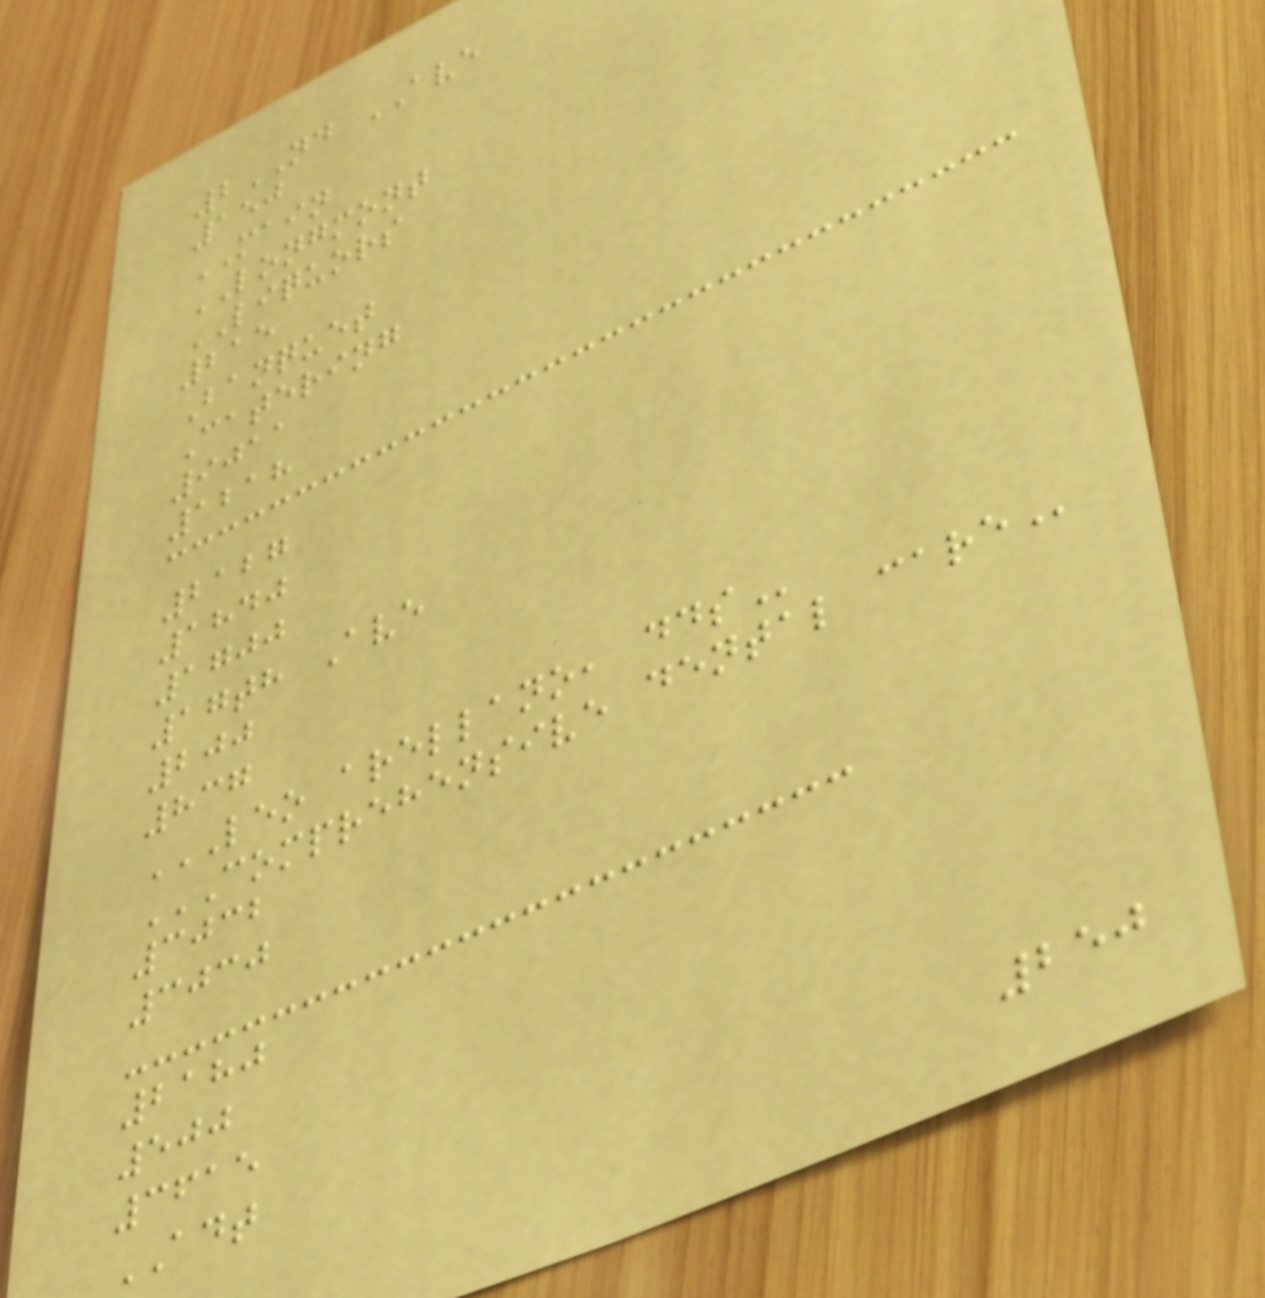2ND AVE
150
MAIN
LONGMONT
LIQUORS
215
Banquet
Catering
9011
1218
2127
1840
1700
17th Ave
200
837
LEO ARELLANO, DDS
COMPREHENSIVE DENTAL CARE
3032
3030
2180
500
3615
ADT
250
